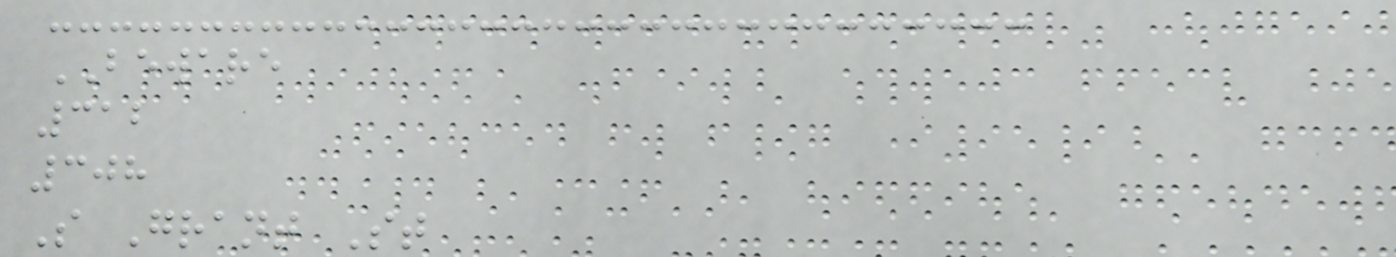BEWARE
312
308
S Grant St
